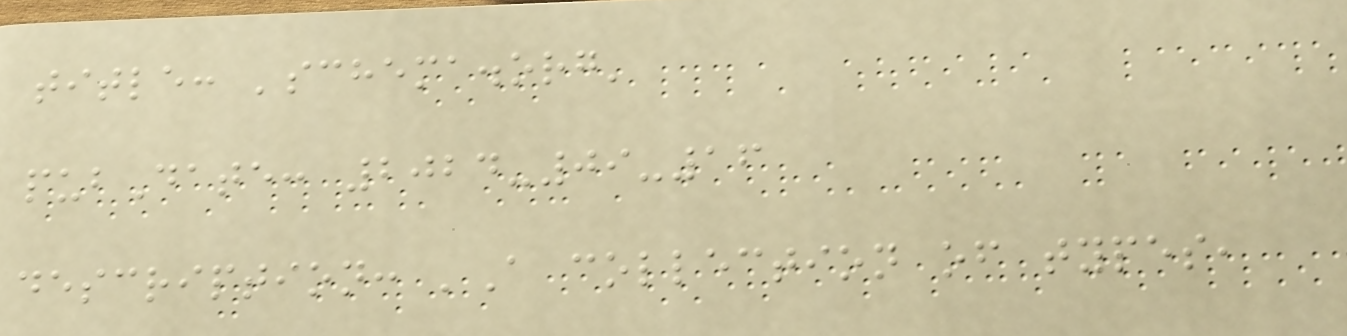title: 'schema.org'
pubDate: 2024-09-16
description: 'A collection of types,
